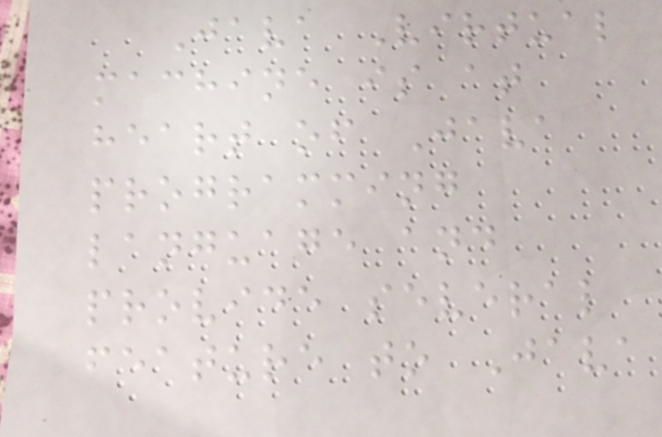Java Virtual
machine is at
heart of Java
programming
language and
provide several
feature to Java
